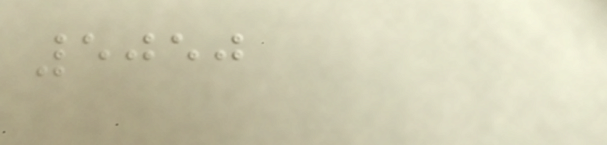5050
